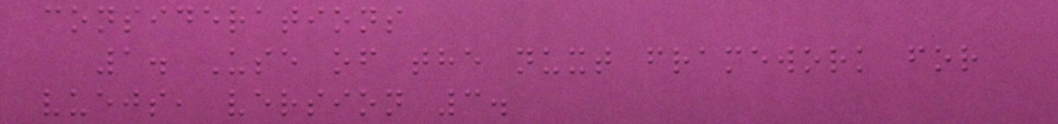considerations
1. Use of the nuxt framework for
vuejs, version 3.
